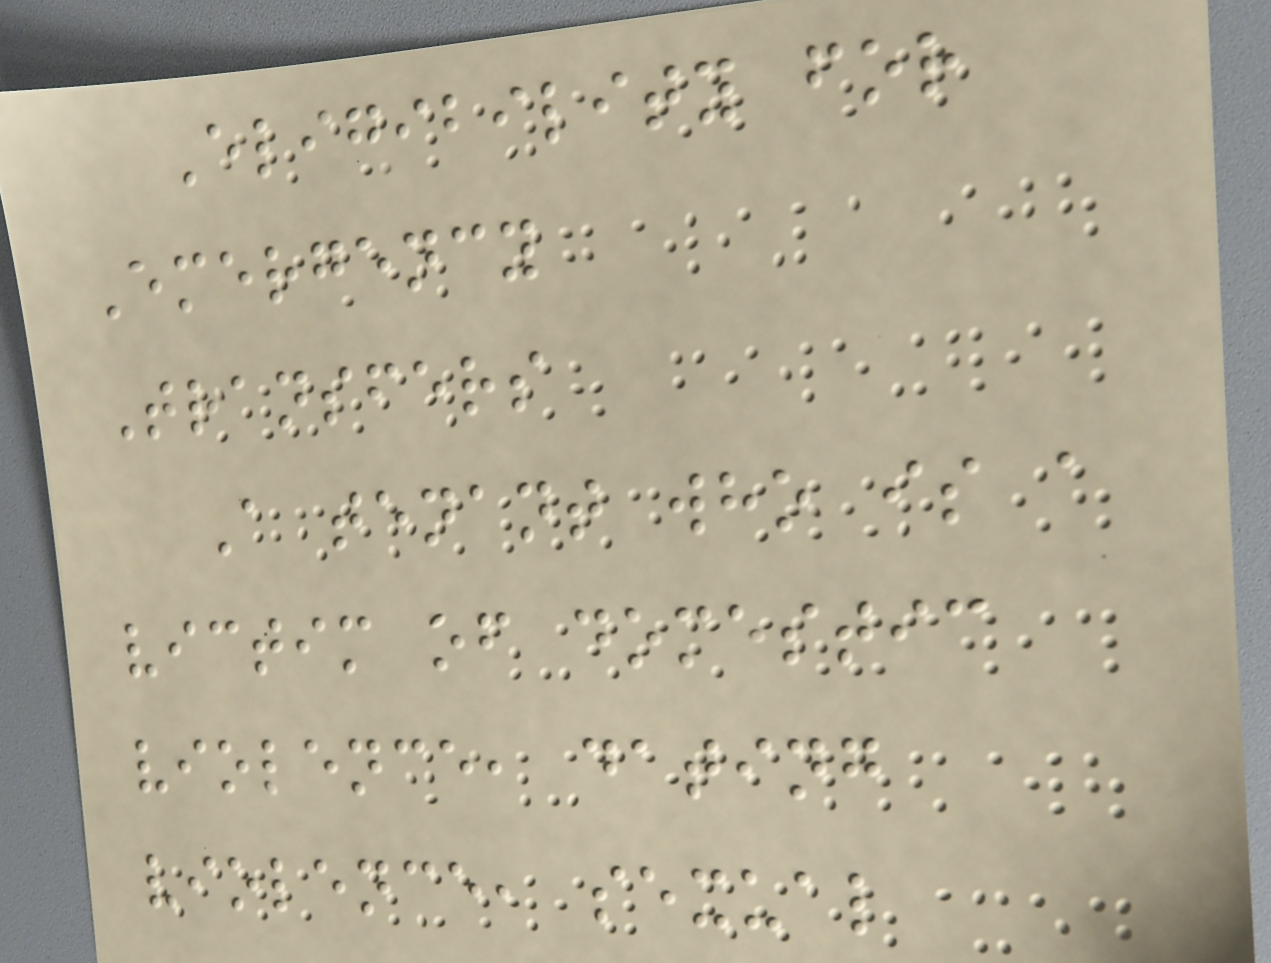Eligibility for
Emergency
Transfers
A tenant who is a
victim of domestic
violence, dating
violence, sexual
